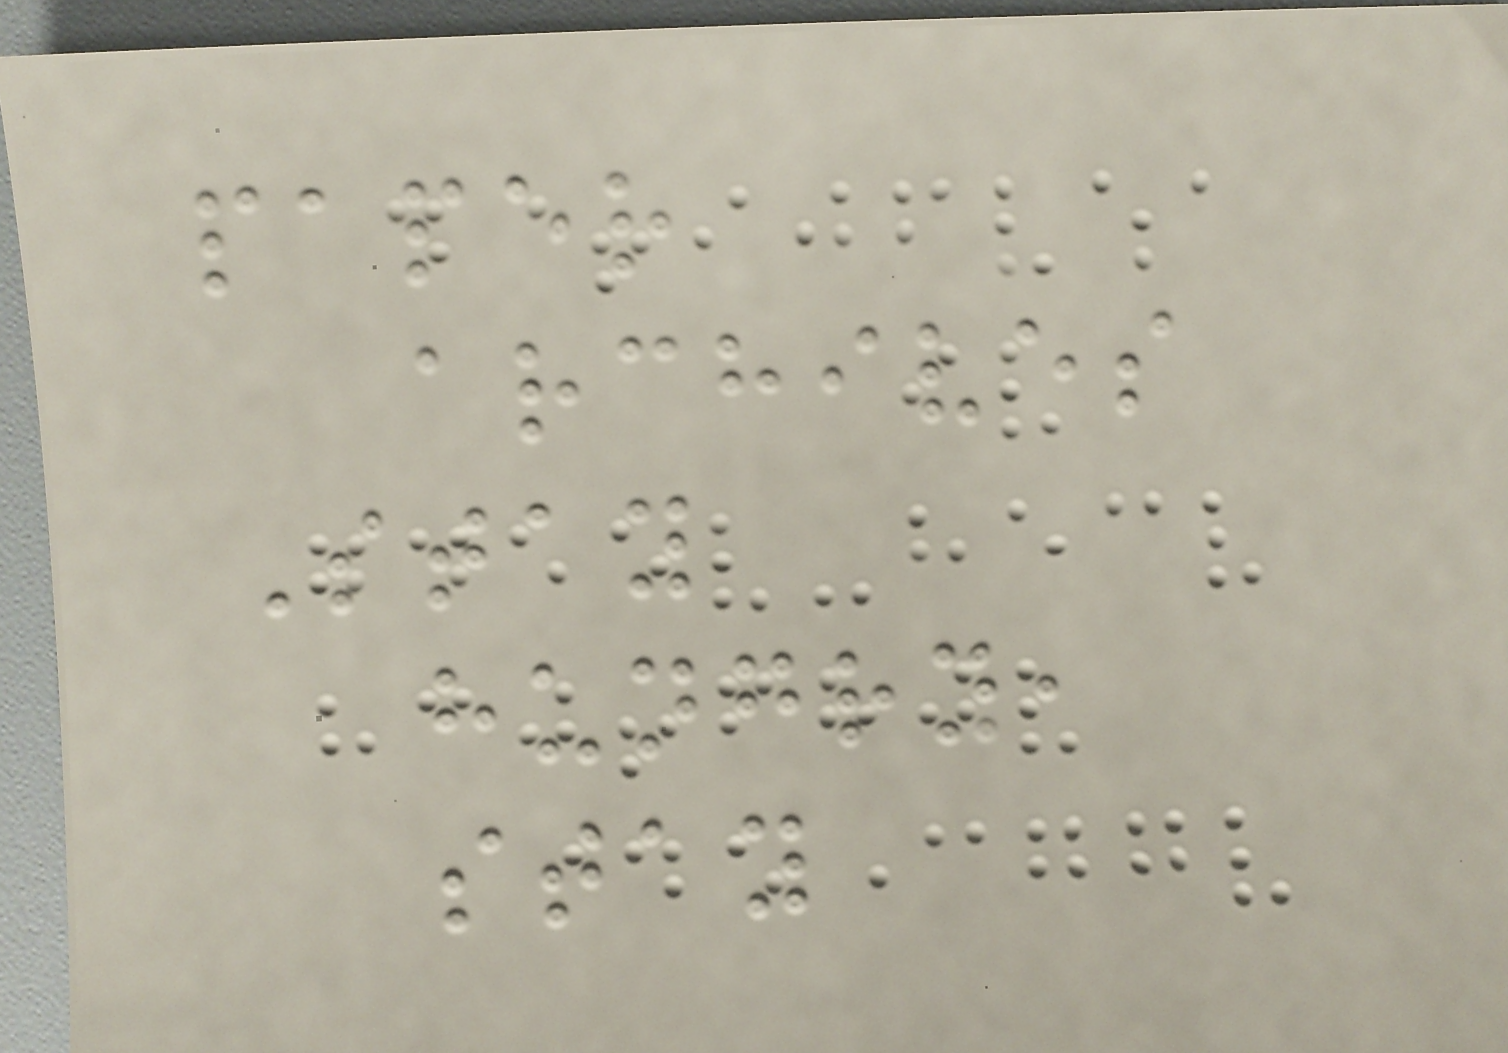paper
archives
Stay
hungry,
stay
